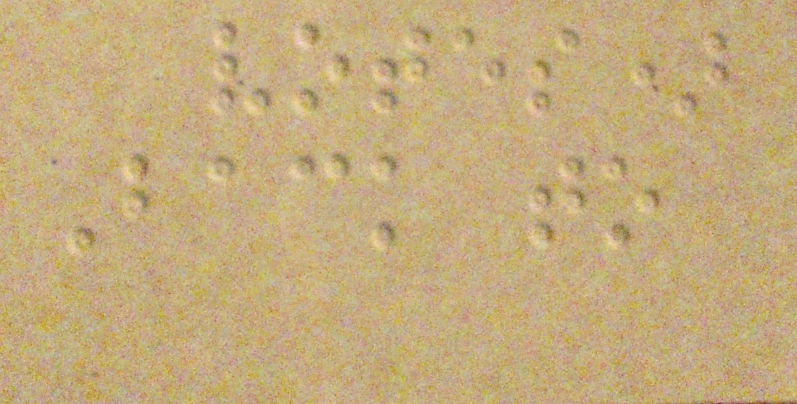votes)
Back to
